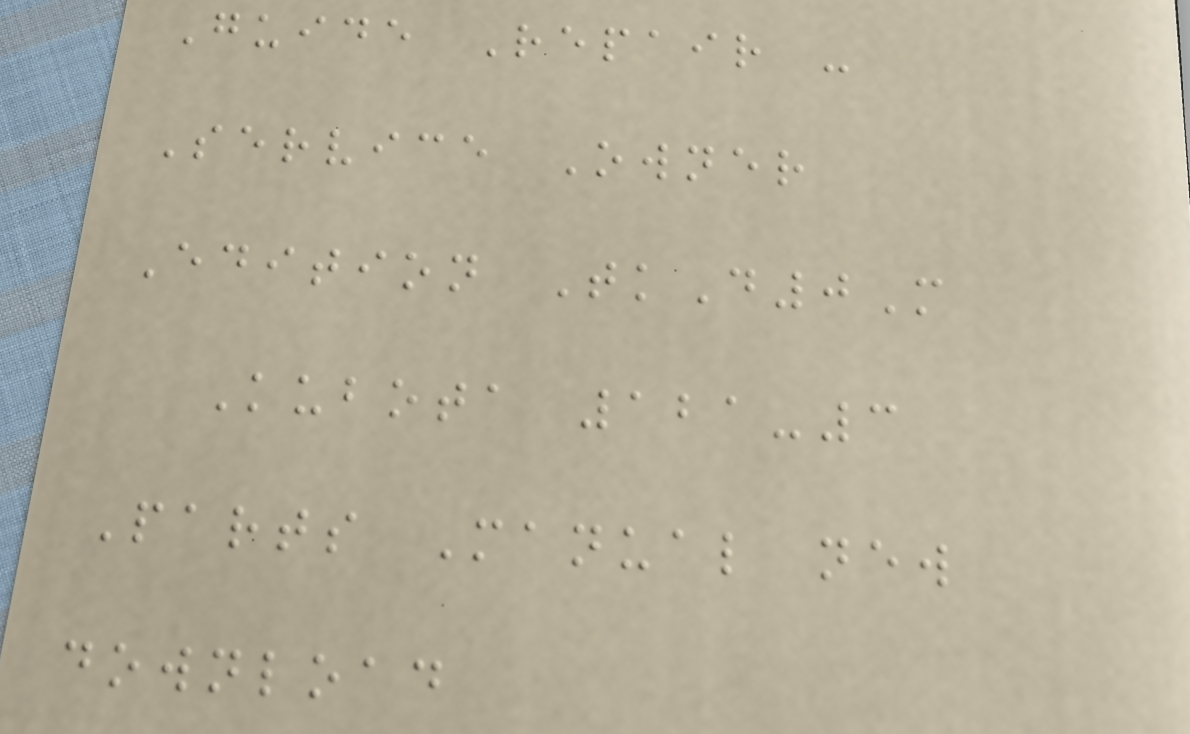Guide Repair -
Service Owner
Edition TkD0M
Kubota 121-3
Parts Manual new
download
